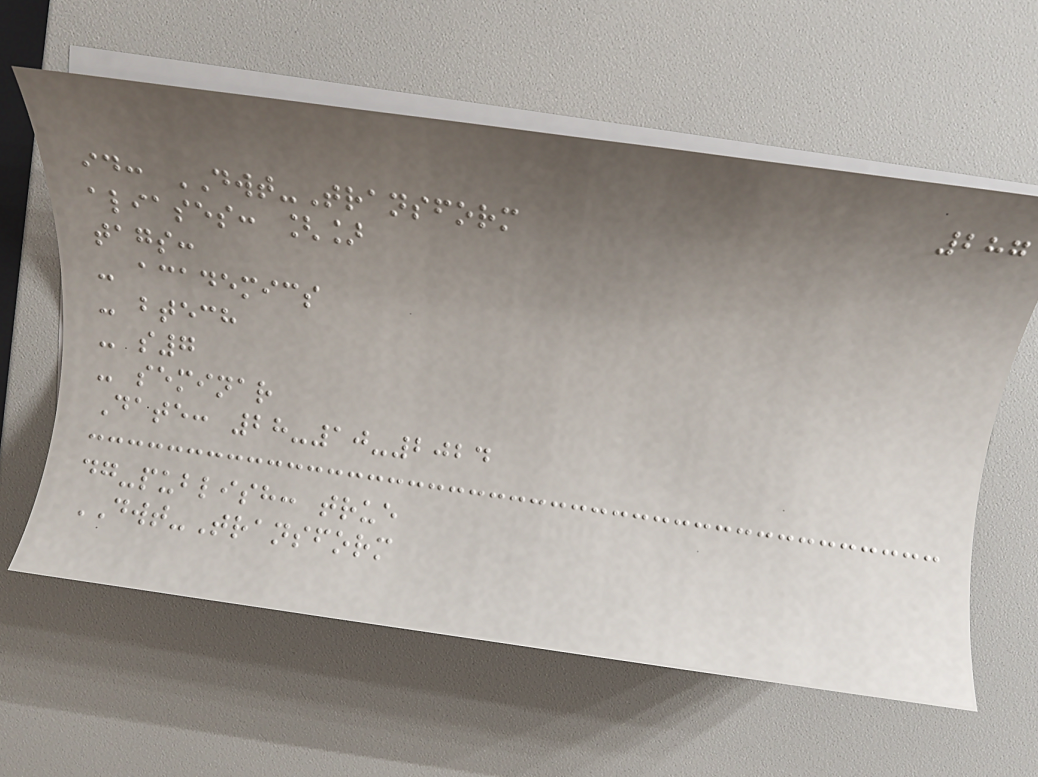287
id: DWT-Transform
aliases: []
tags:
- academics
- btech
- s7
- seminar
Date: 28-10-2024
dg-publish: true
DWT-Transform
